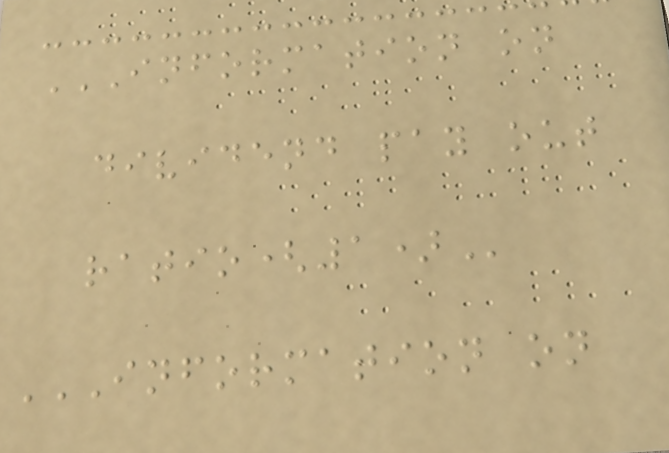INFORMATION ON
DIVIDEND PAY OUT
RATIO(1)
INFORMATION ON
